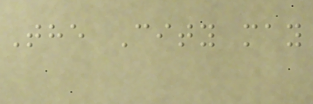The City may
